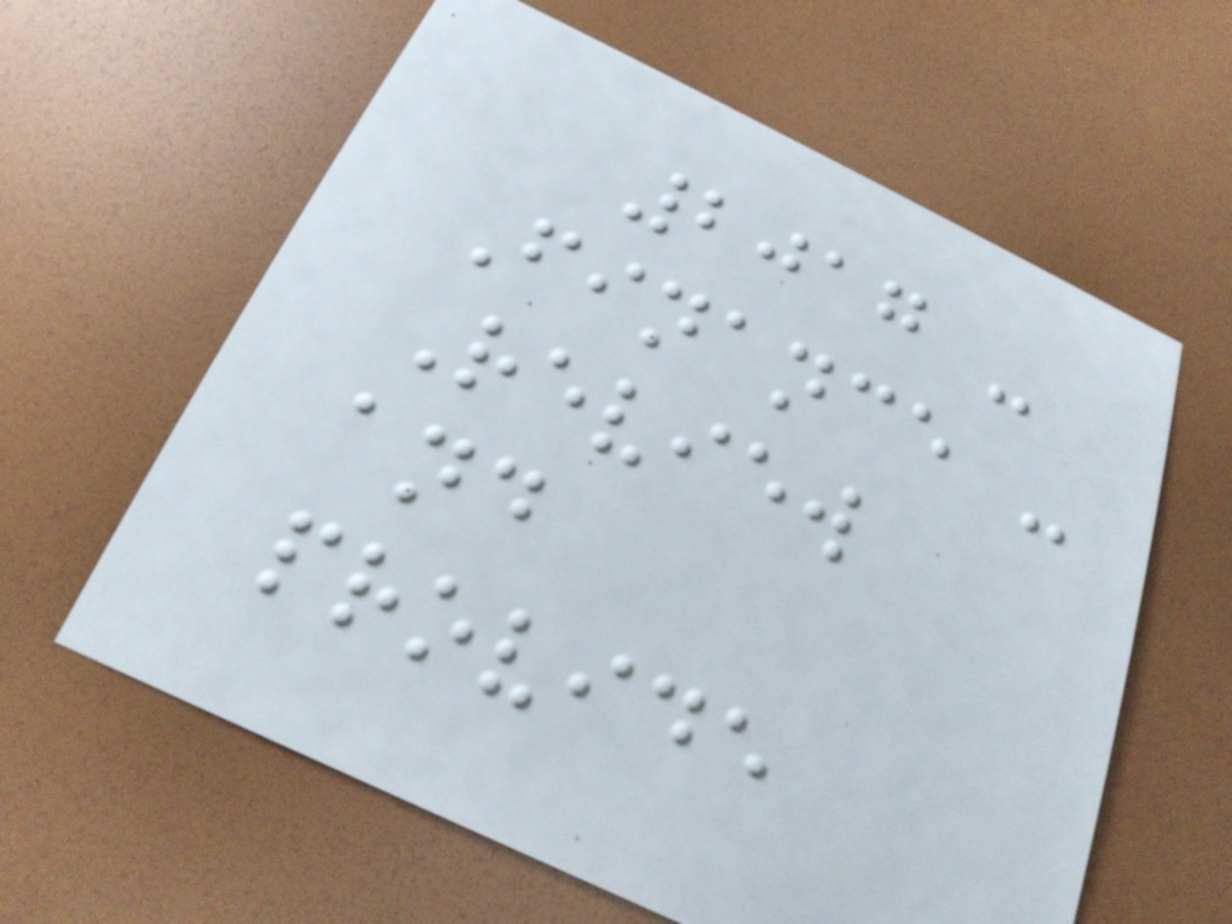2017 -
Finance -
Review
and
provide
